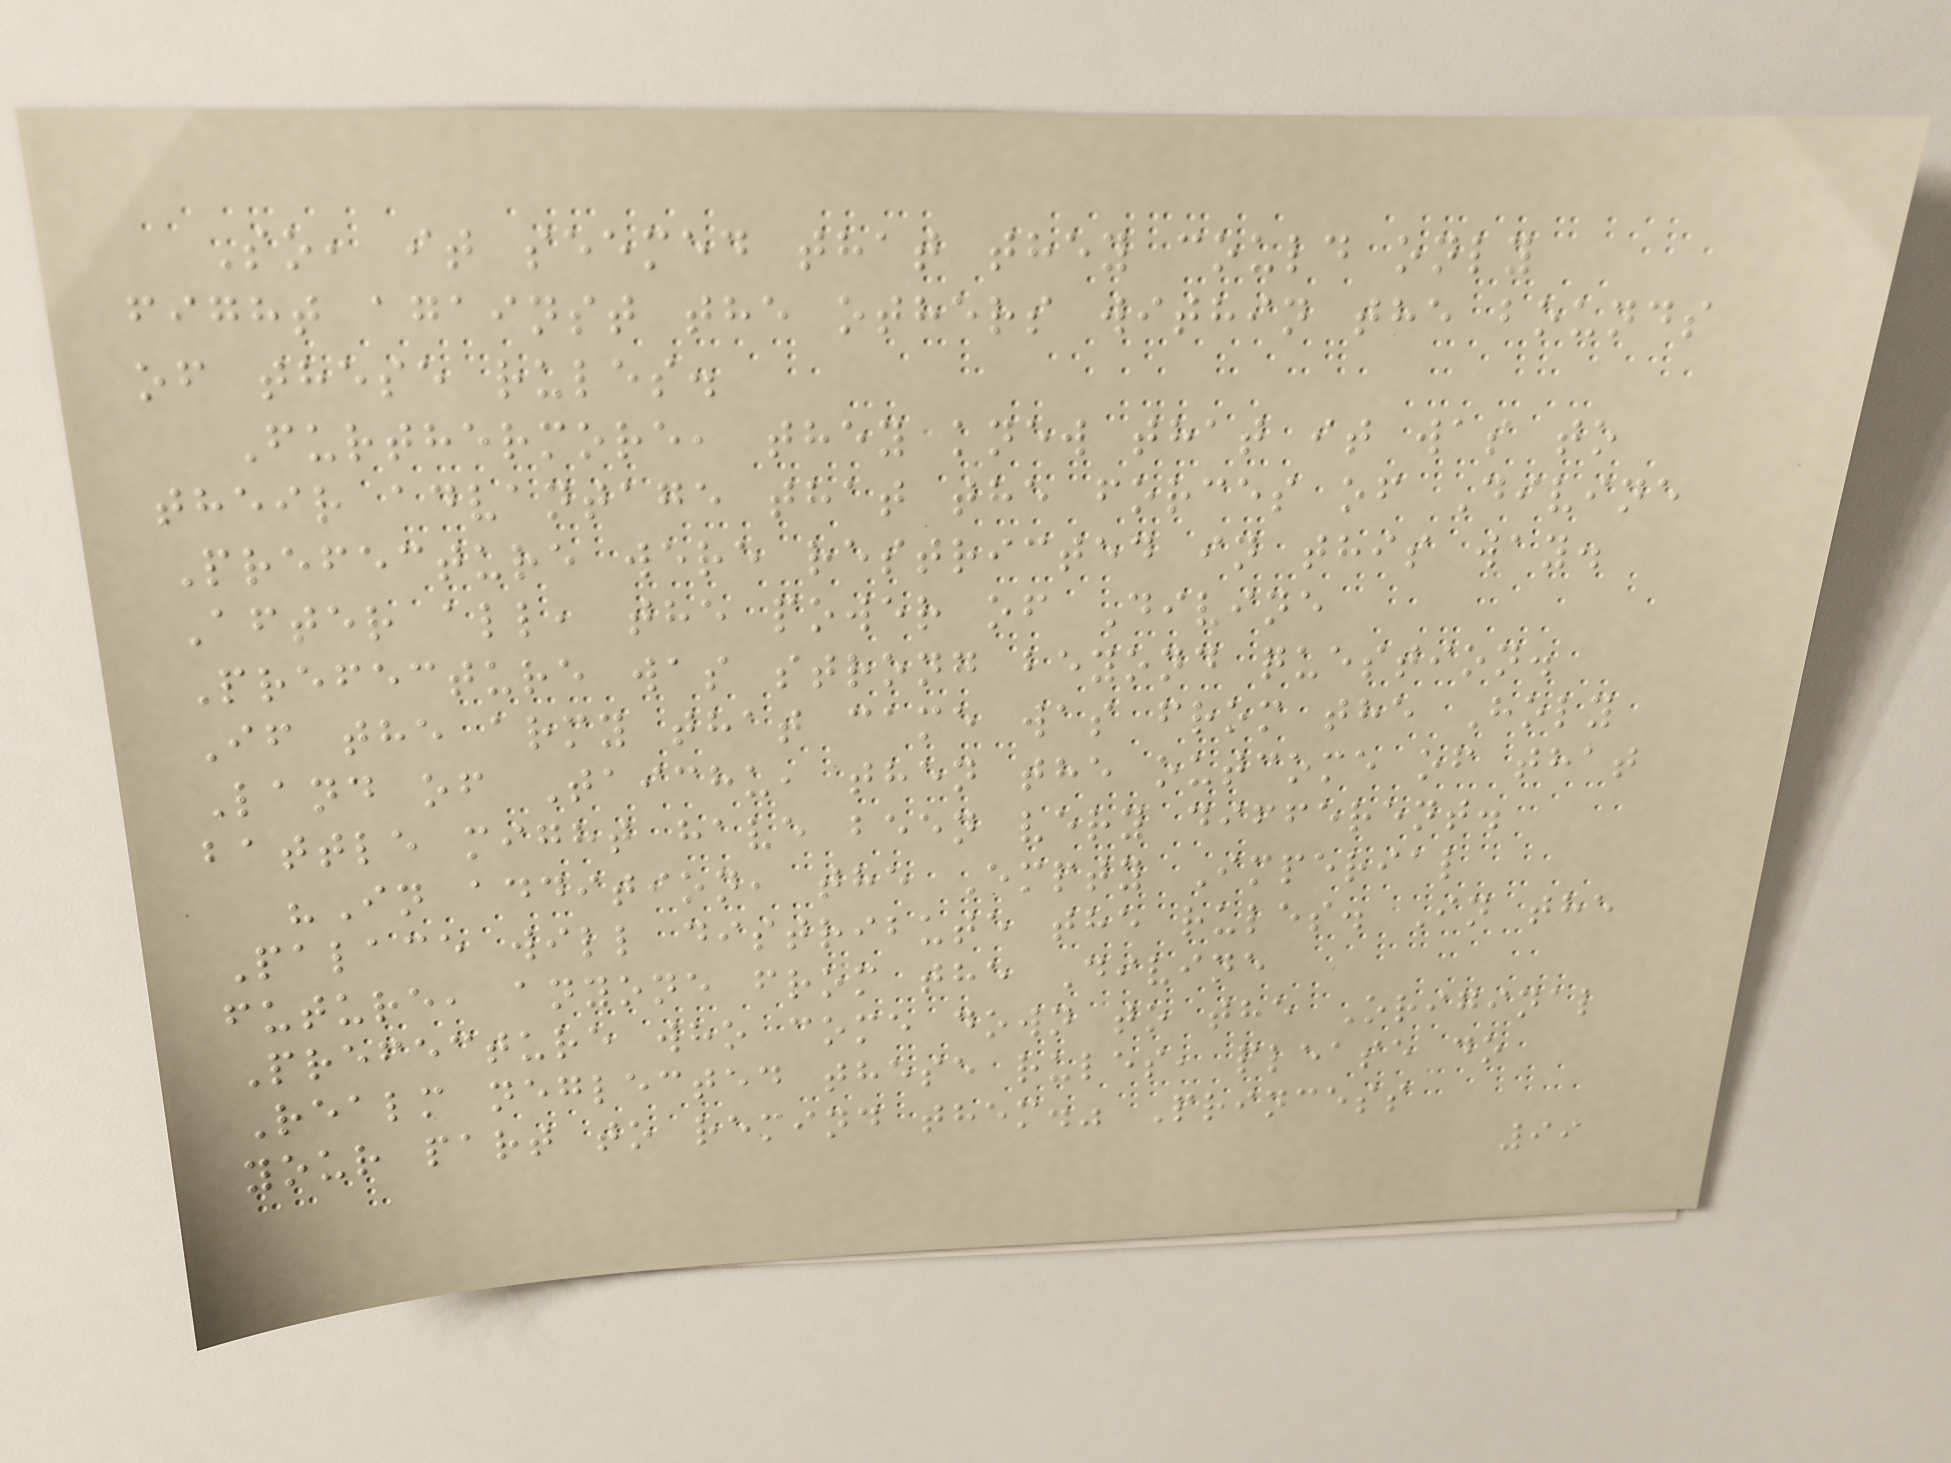So, it seemed that they could only
fight against the others within the bounds
of these rules.
Furthermore, they knew that it was to
their advantage that the forces of Divine
Prefecture were restricted in this way.
After all, the power of Divine
Prefecture was strong beyond question.
If the army that came was from the Holy
Land of Taichu, then the outcome of that
battle might have been very different.
"In addition, the Empty Imperial
Palace will distribute the rules. In the
future, anyone from the Divine
Prefecture who come down to the Original
Realm neglected these rules, please do
your part to remind them." Princess
99
